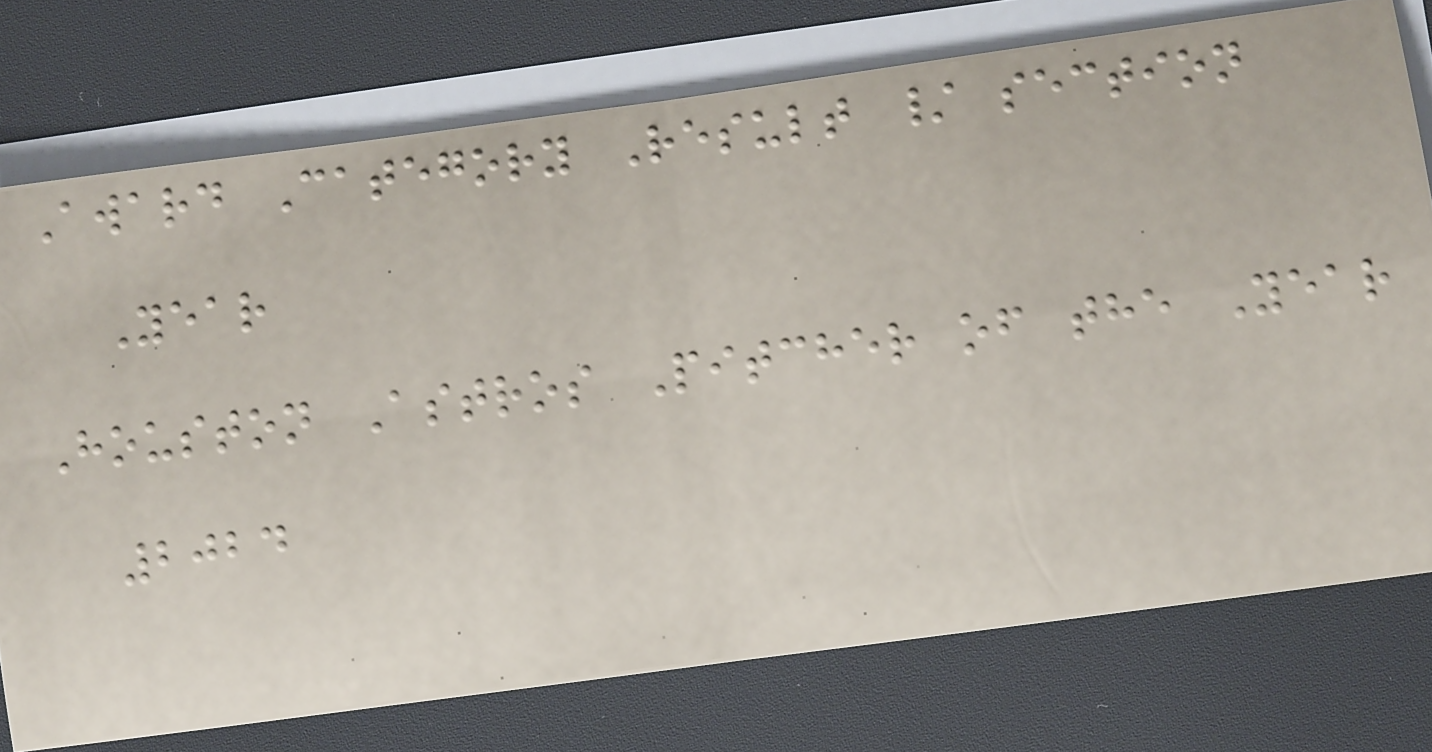Award Category Result / section
Year
Houston Astros Pitcher of the Year
2024
